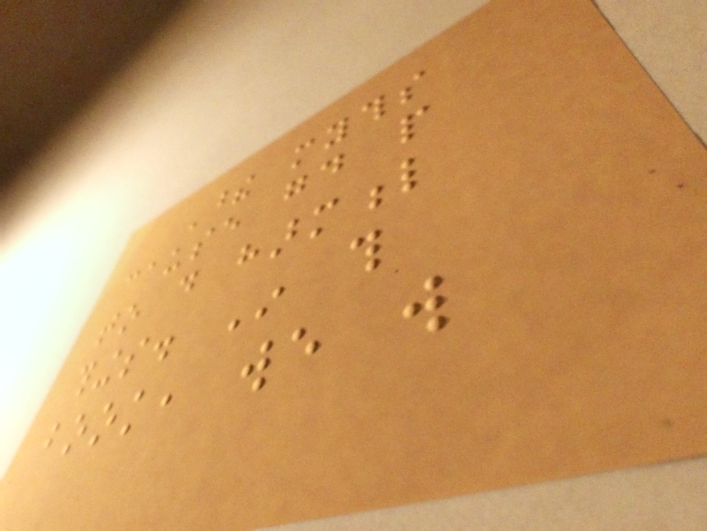These myths
cause good people
to do harmful
things. In this
book, we will
